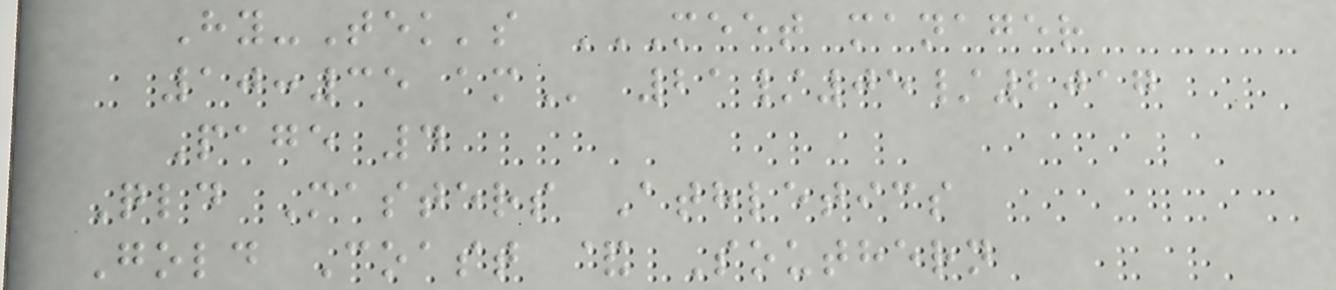Hy-Tek's MEET MANAGER
10:35 AM 21/05/2017
Page 4
Qld Masters Athletics
Gold Coast & Southern
